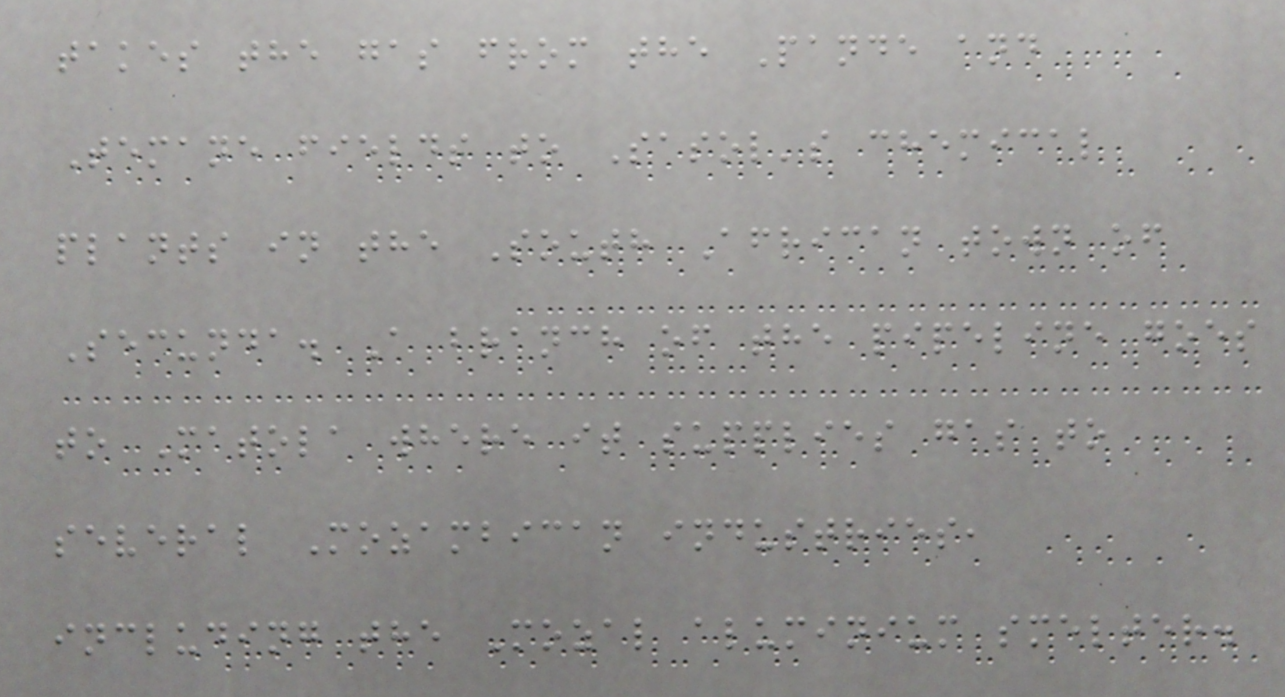takes the gas from the Pande and
Temane fields to Sasol's chemical
plants in the South African town of
Secunda. A branch of the pipeline goes
to Matola where it supplies gas to
several Mozambican industries,
including the Mozal aluminium smelter.
